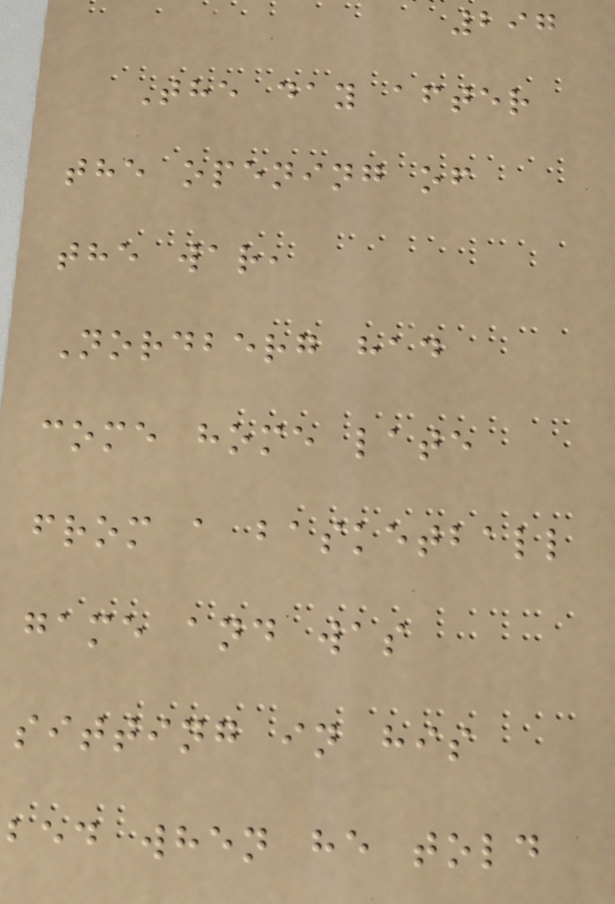297
The day after
the opening of
the war,
Nordberg had
come home late
from a basketball
game and was
sitting in his
bed when he told
